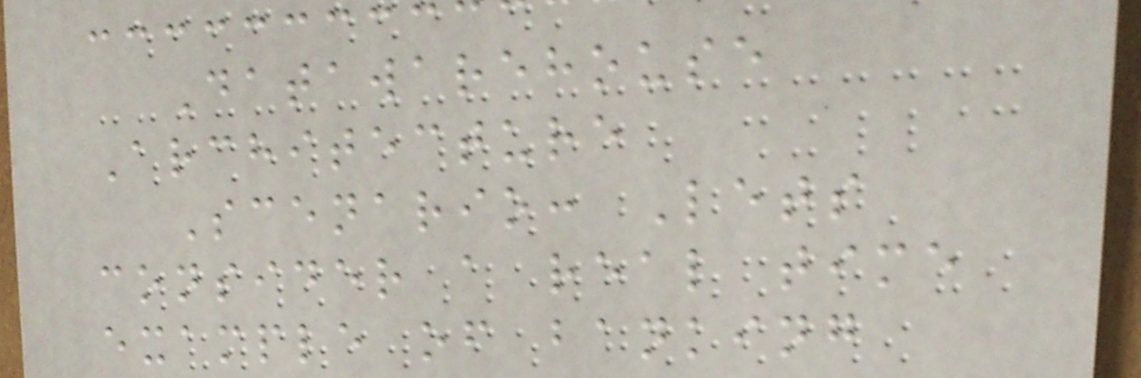Datawarehouse
Architecture
Scenario: Lets
consider a real time
example of banking
